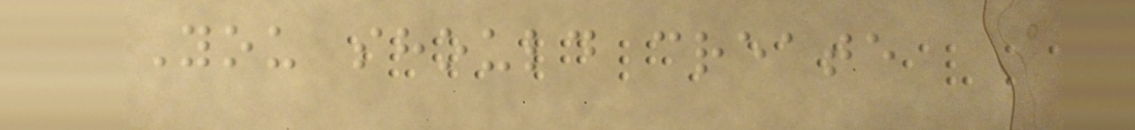You should create
